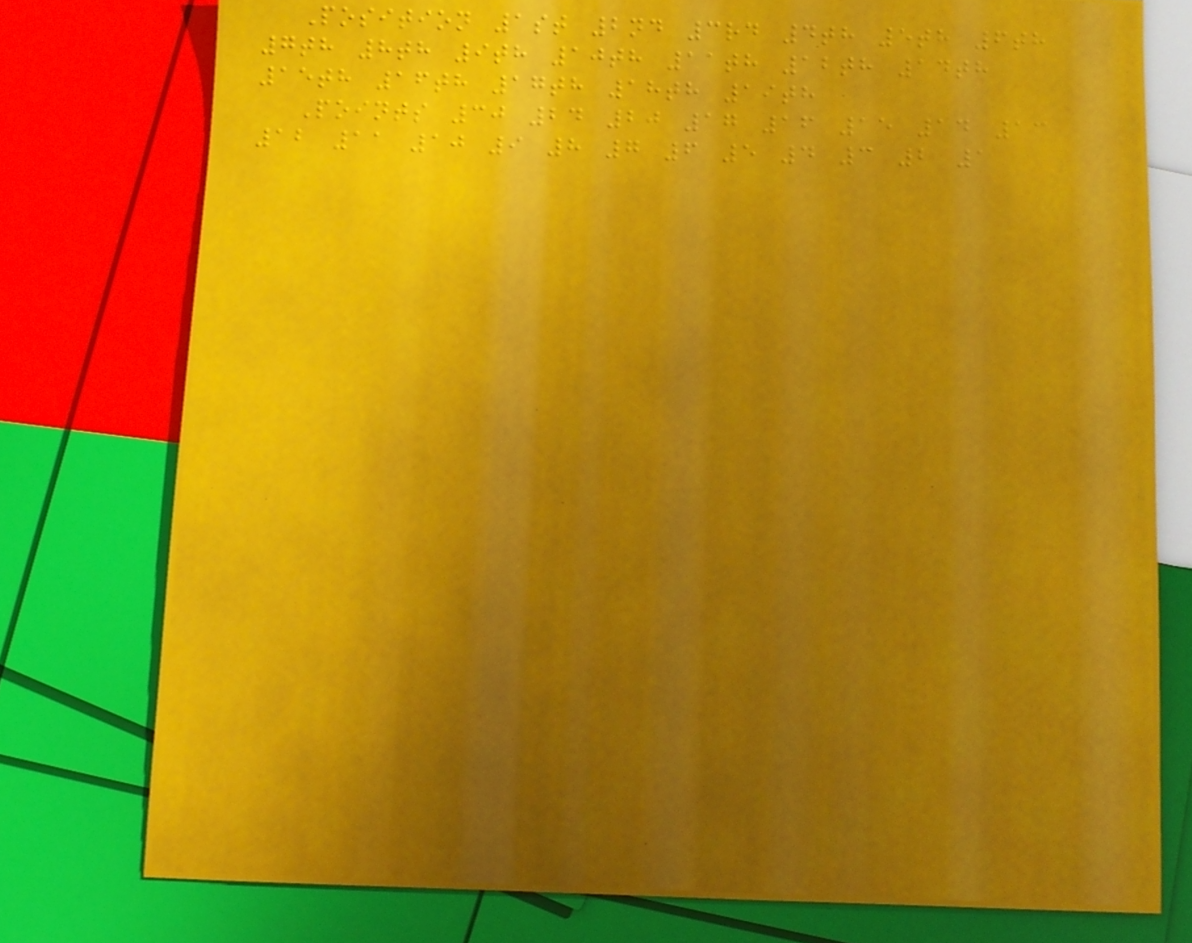Position 1st 2nd 3rd 4th 5th 6th
7th 8th 9th 10th 11th 12th 14th
15th 16th 17th 18th 19th
Points 30 24 20 17 16 15 14 13
12 11 10 9 8 7 6 5 4 3 2 1
